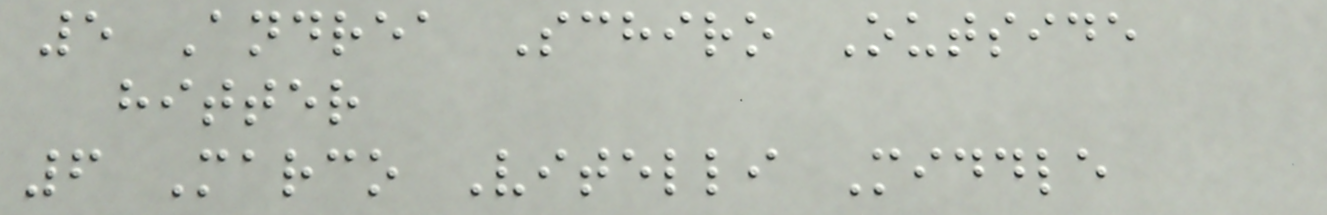5 Andrea Schiro Outside
hitter
6 Marco Vitelli Middle
